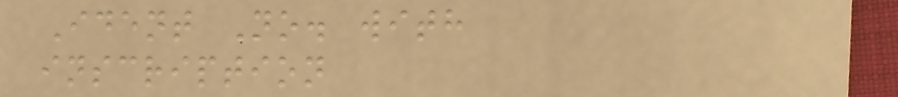Ident No. with
inscription
